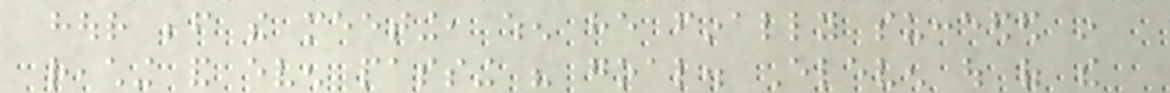hour before the meeting, when he finally succeeded in
reaching and even passing his goal. Eleven out of the
